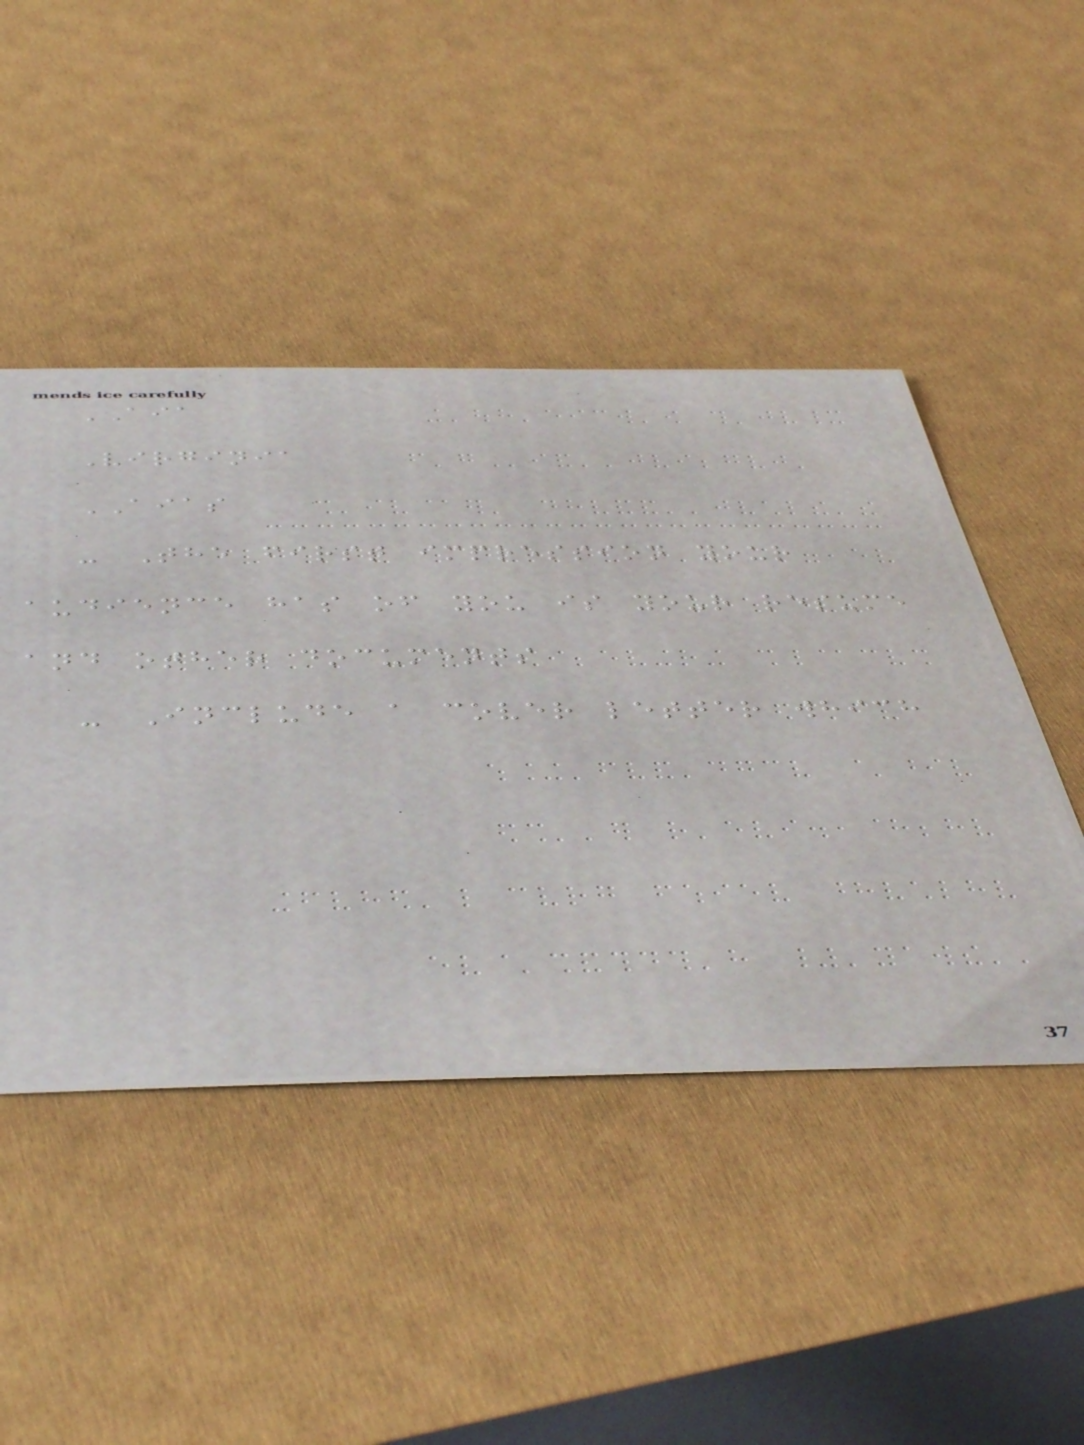AIA
Virginia
AIAS
- The first impression your
audience has of you is your resume
and other documents
- Include a cover letter which
